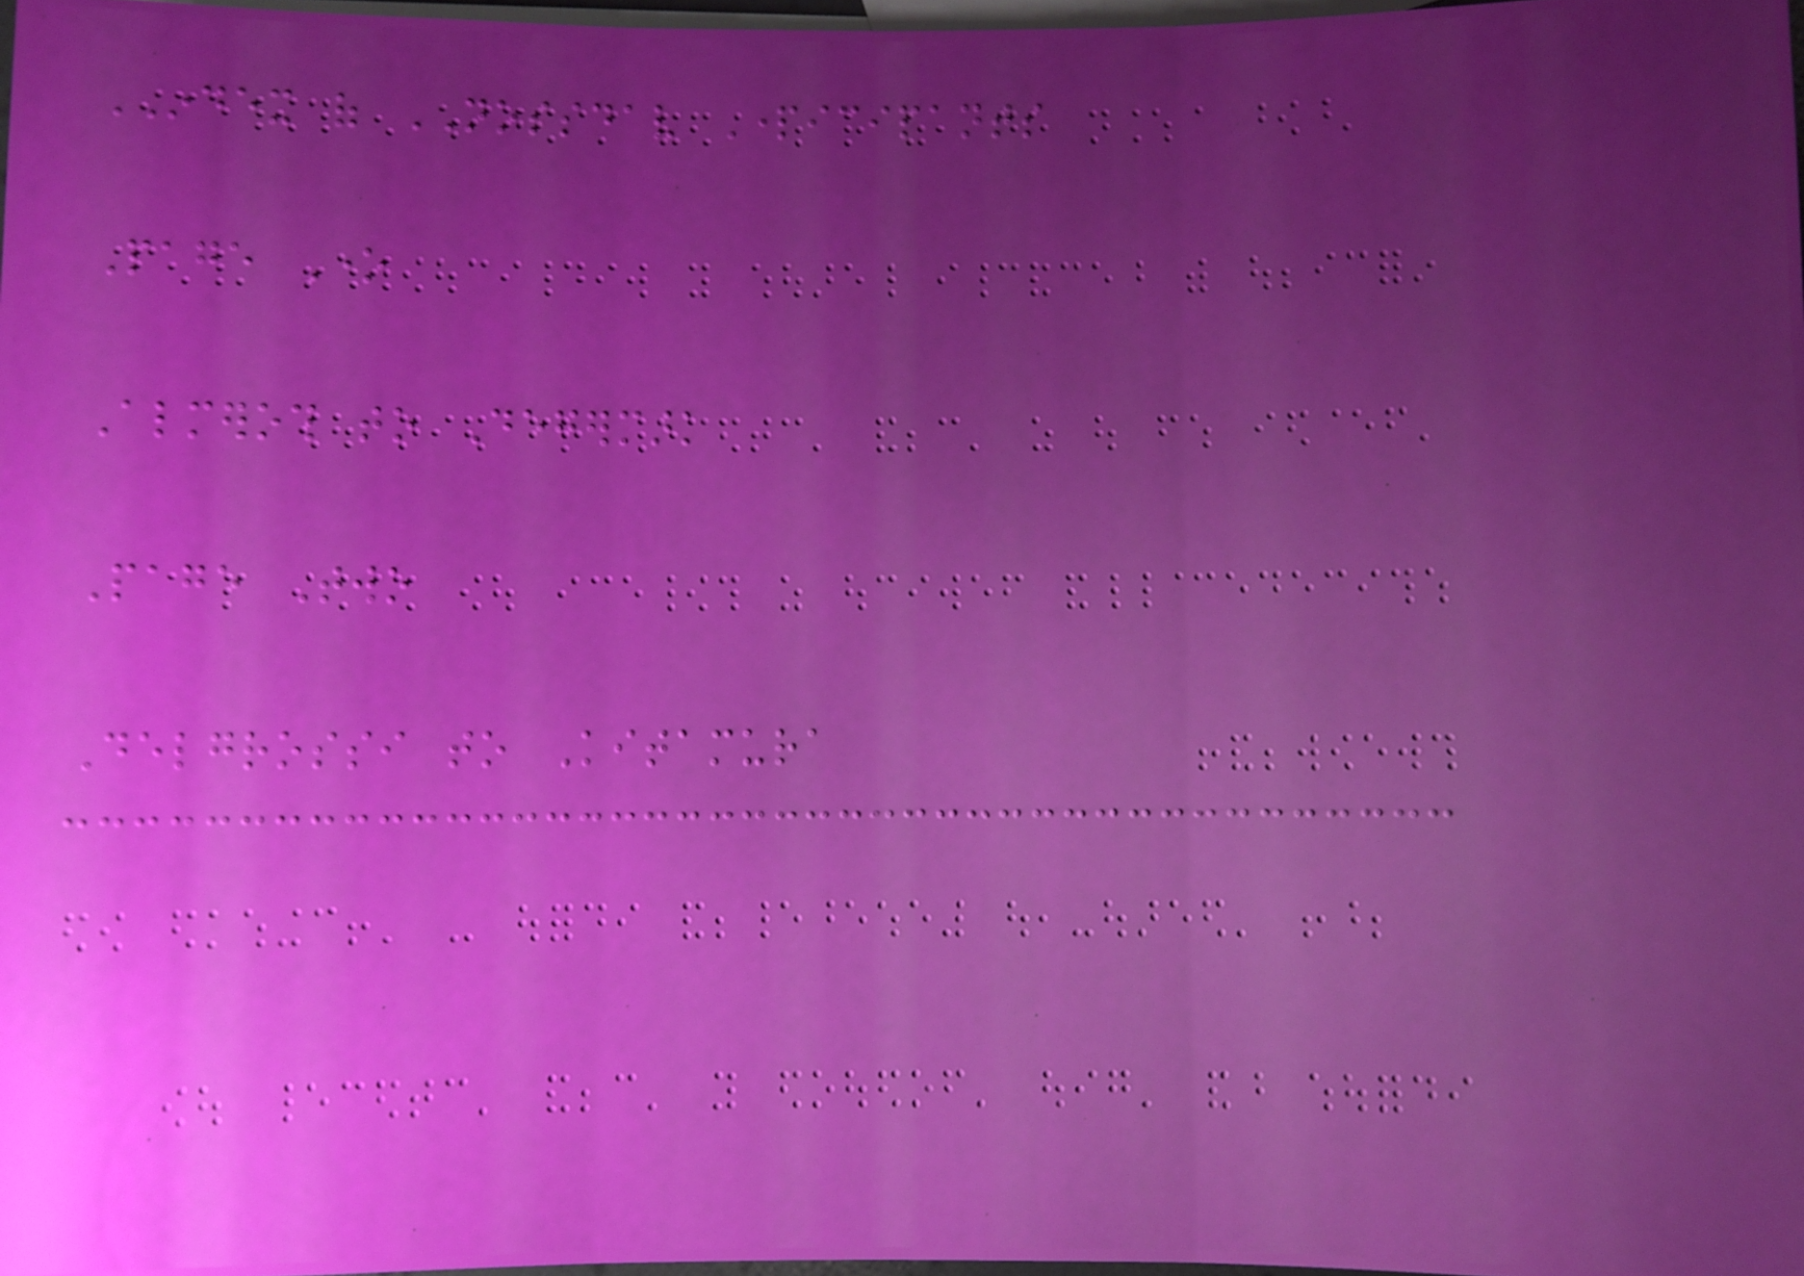INDEX of NOSSDAV Participants
Page One
Almeroth to Degermark
Page Two
Delgrossi to Kitamura
